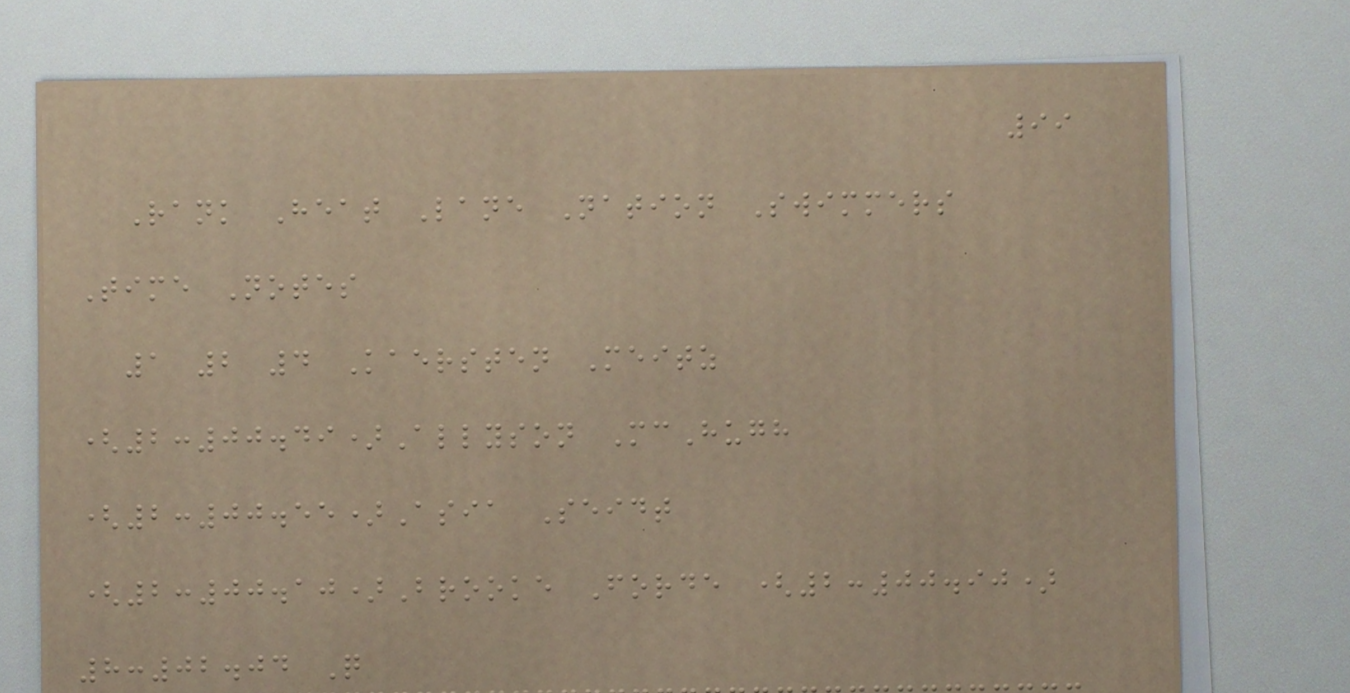99
Rank Heat Lane Nation Swimmers
Time Notes
1 2 4 Kaersten Meitz
(2:00.49)Allyson McHugh
(2:00.55)Asia Seidt
(2:00.10)Brooke Forde (2:00.90)
8:02.04 Q
